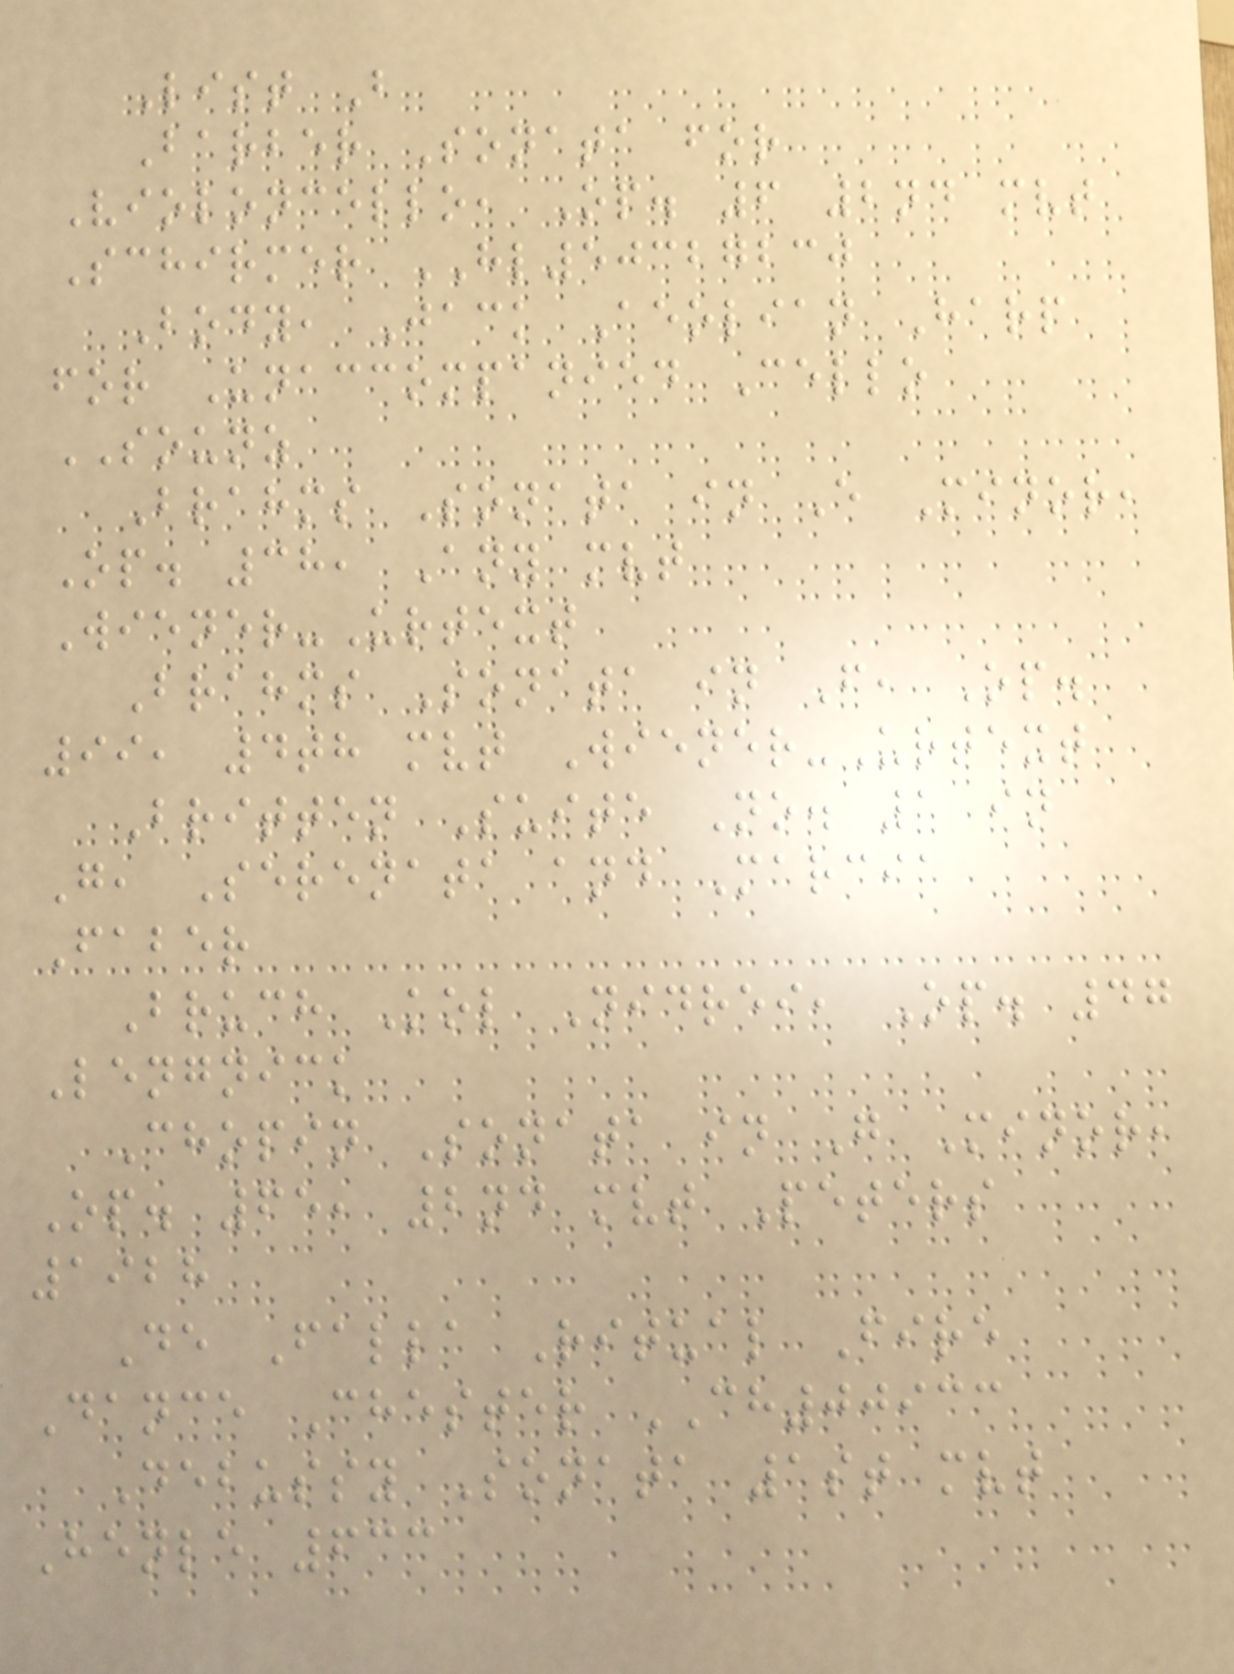List B
Barber Sonata for
Violoncello, Op. 6 2nd mvt
Schirmer HL50327230
Body, Jack Aeolian Harp
for Unaccompanied Cello
SOUNZ
Brahms Sonata in E Minor,
Op. 38, Any mvt
Wiener-Urtext
Brahms Sonata in F, Op.
99, 4th mvt Wiener-Urtext
Britten Suite No. 1 in
G, Serenata and Marcia
Faber
Bruch Kol Nidrei, Op. 47
Lengnick
Chopin Sonata in G Minor,
Op. 65, 2nd mvt Peters
1928
De Falla Ritual Fire
Dance Chester CH00933
Debussy Sonata 1st mvt
Henle 633
